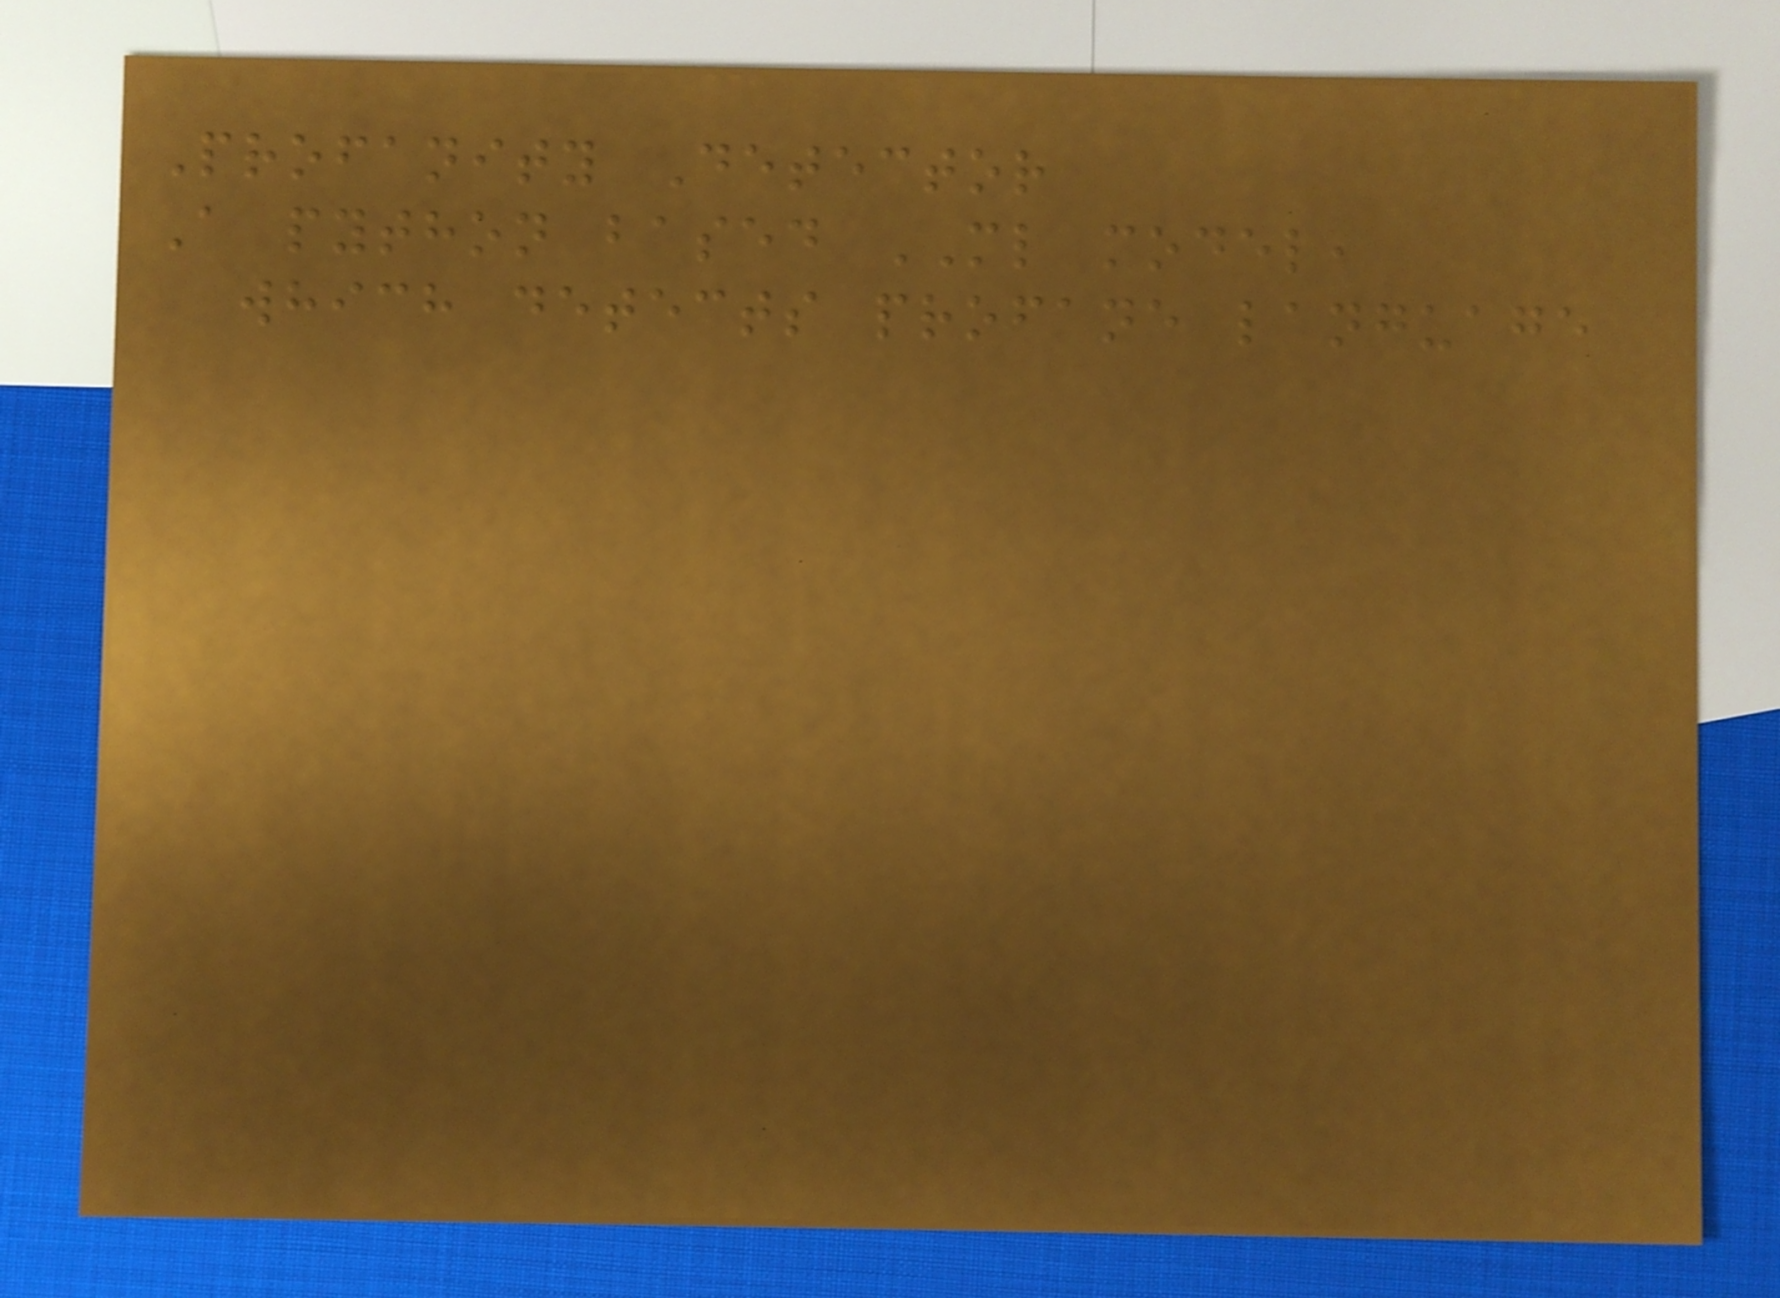Profanity Detector
A python based ML model,
which detects profane language
